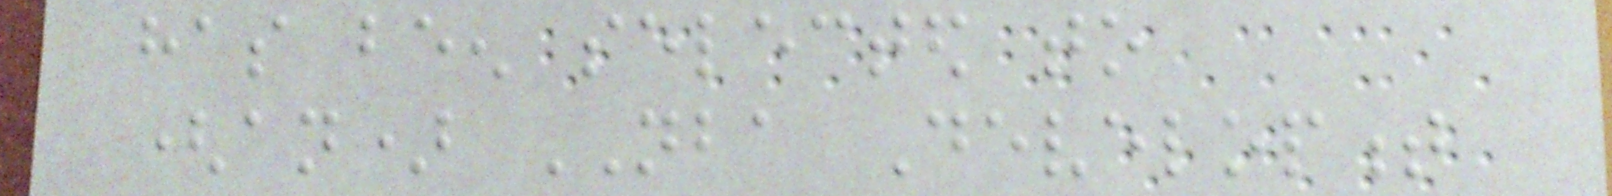has been selected to
(an) NBA Development
